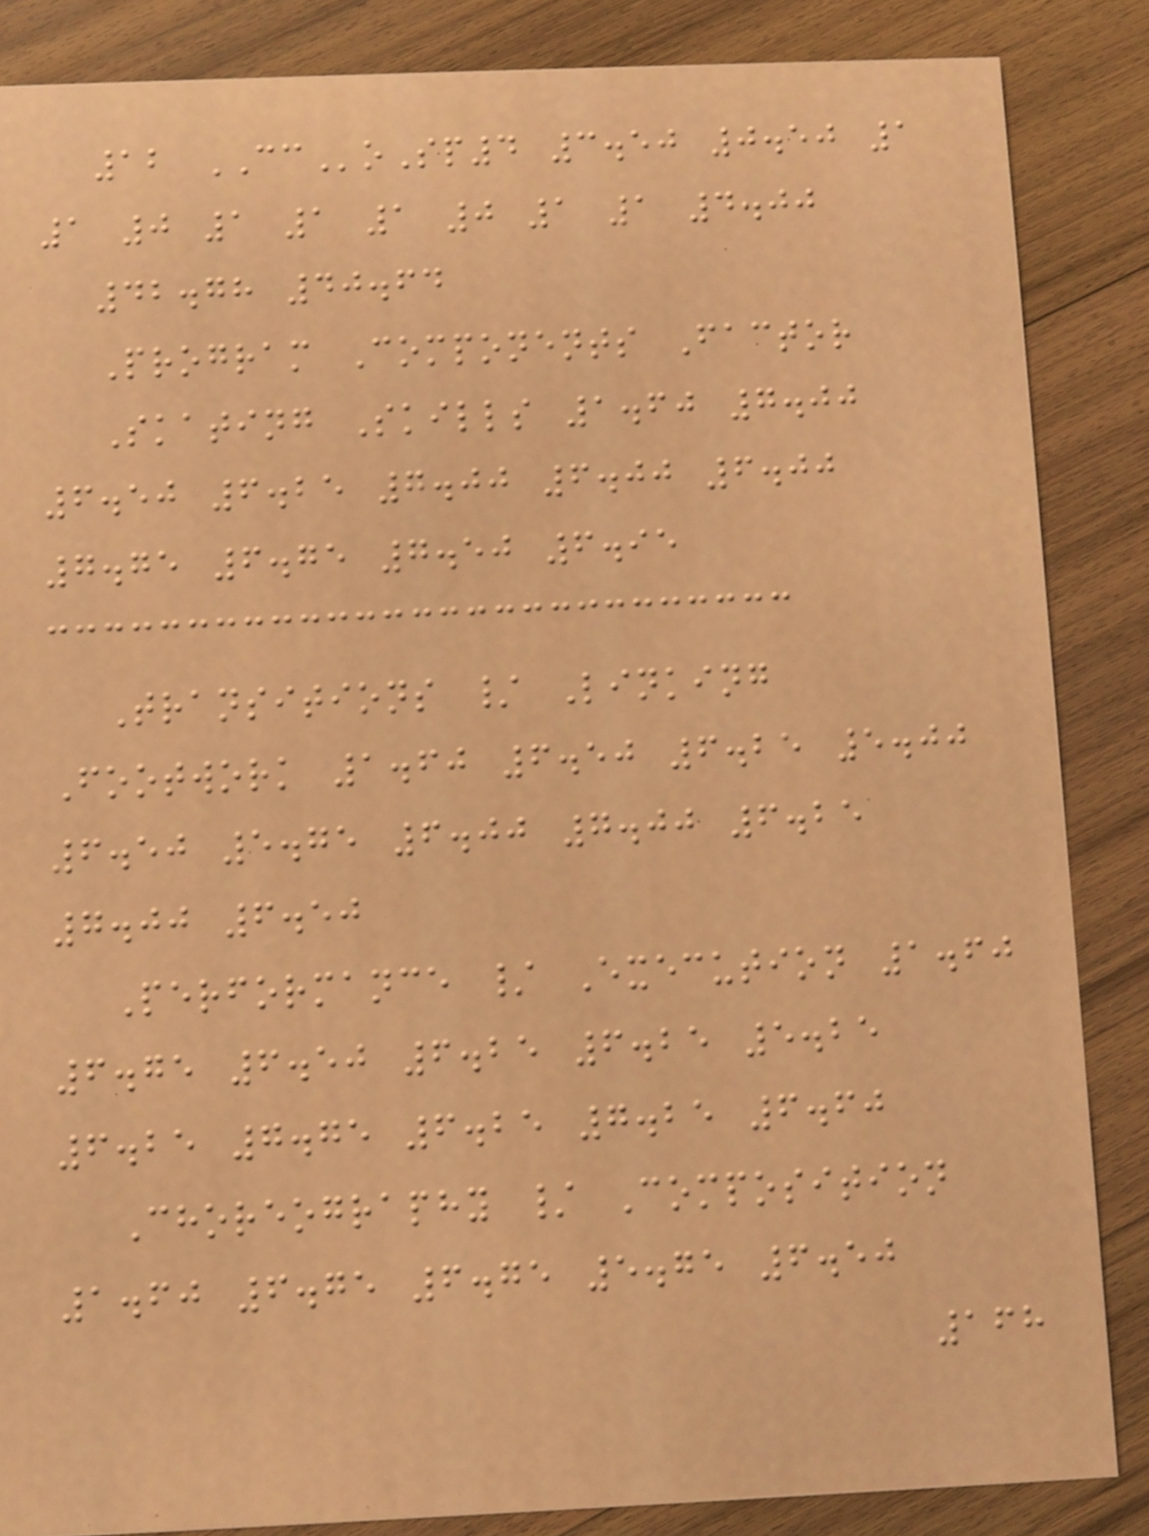12 CCoSp4 3.50 0.50 1
1 0 1 1 1 0 1 1 4.00
42.78 40.64
Program Components Factor
Skating Skills 1.60 7.00
6.50 6.25 7.00 6.00 6.00
7.75 6.75 7.50 6.95
Transitions / Linking
Footwork 1.60 6.50 6.25 5.00
6.50 5.75 6.00 7.00 6.25
7.00 6.50
Performance / Execution 1.60
6.75 6.50 6.25 6.25 5.25
6.25 7.75 6.25 7.25 6.60
Choreography / Composition
1.60 6.75 6.75 5.75 6.50
168
